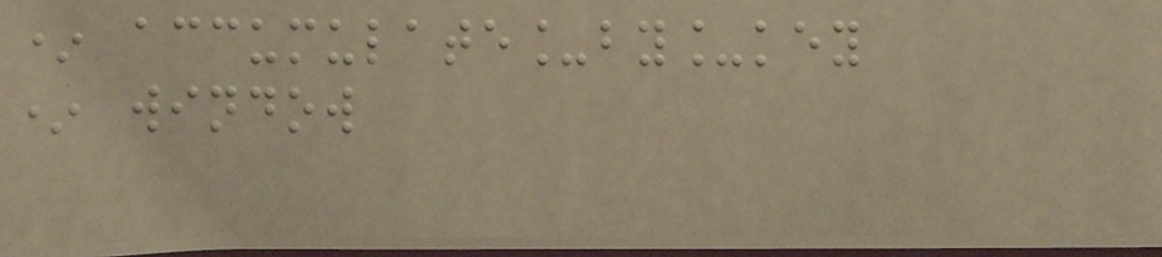* accumulate_by_key
* window
